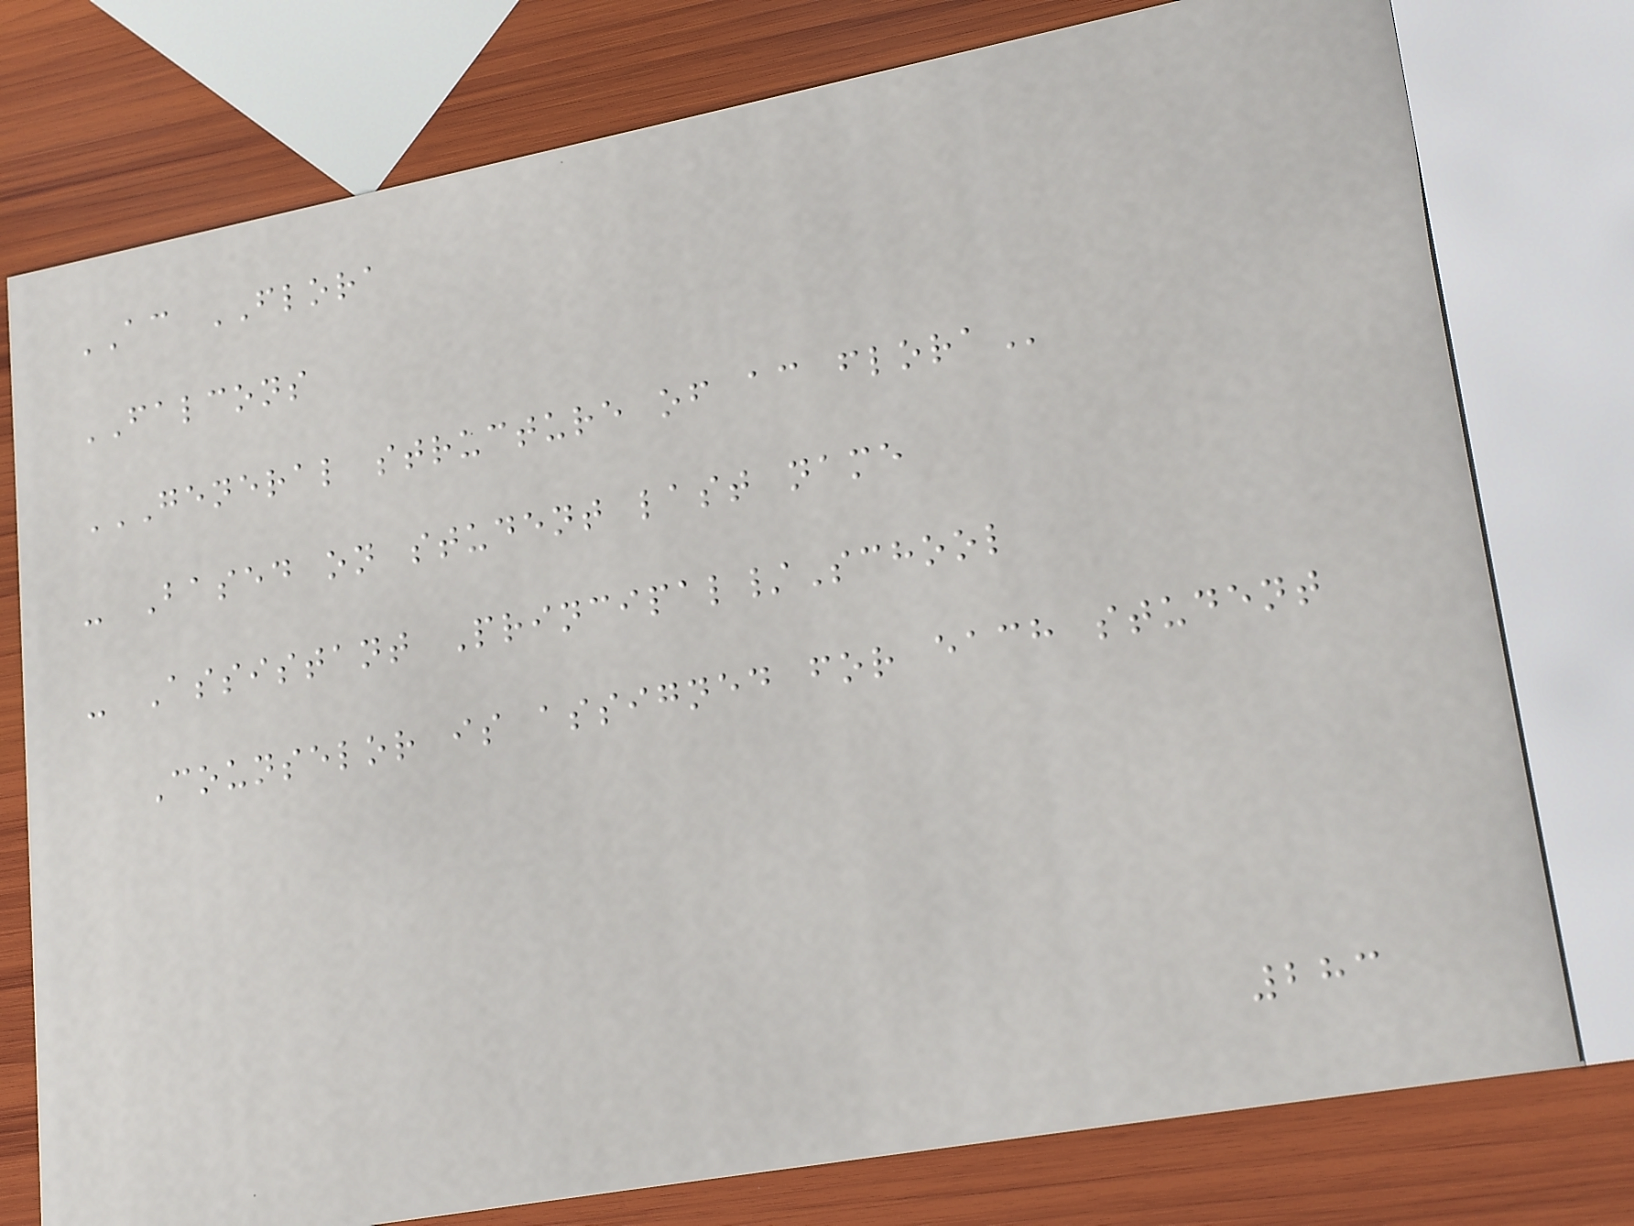AC FLORA
FALCONS
GENERAL STRUCTURE OF AC FLORA
- Based on student last name
- Assistant Principal/School
Counselor is assigned for each student
283
